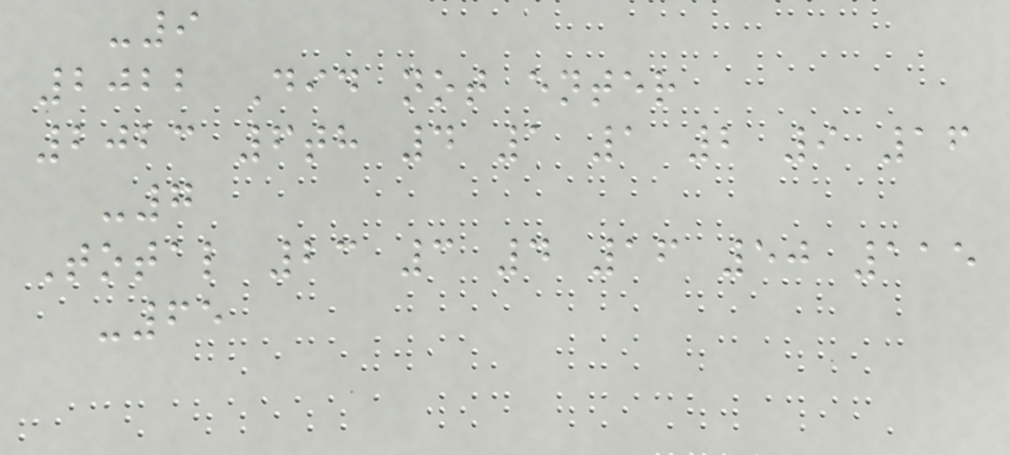-9
2022 Did not enter
2023 6th 4 1 1 2 9 16
-7
Total 23 3 4 16 50 115
-65
